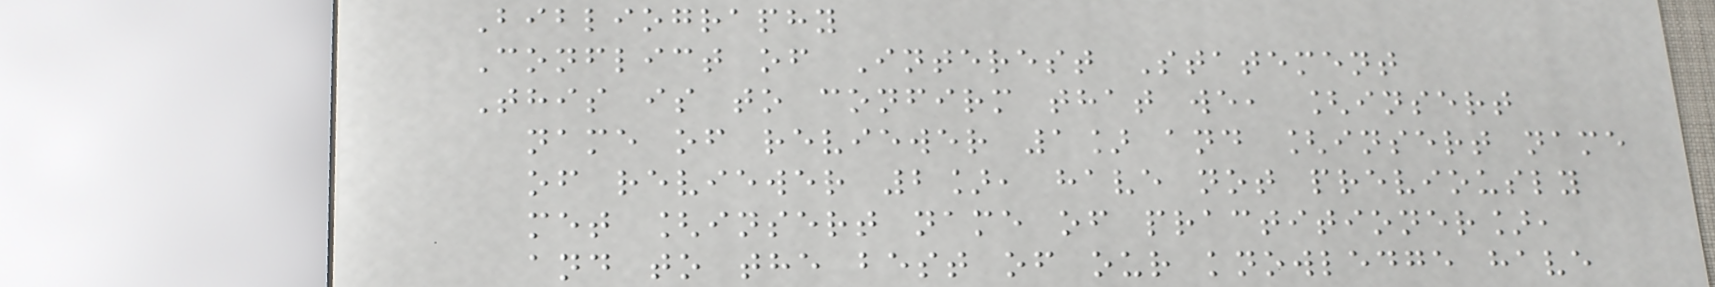Bibliography
Conflict of Interest Statement
This is to confirm that we, [insert
name of reviewer 1] and [insert name
of reviewer 2], have not previously
met [insert name of practitioner],
and to the best of our knowledge have
